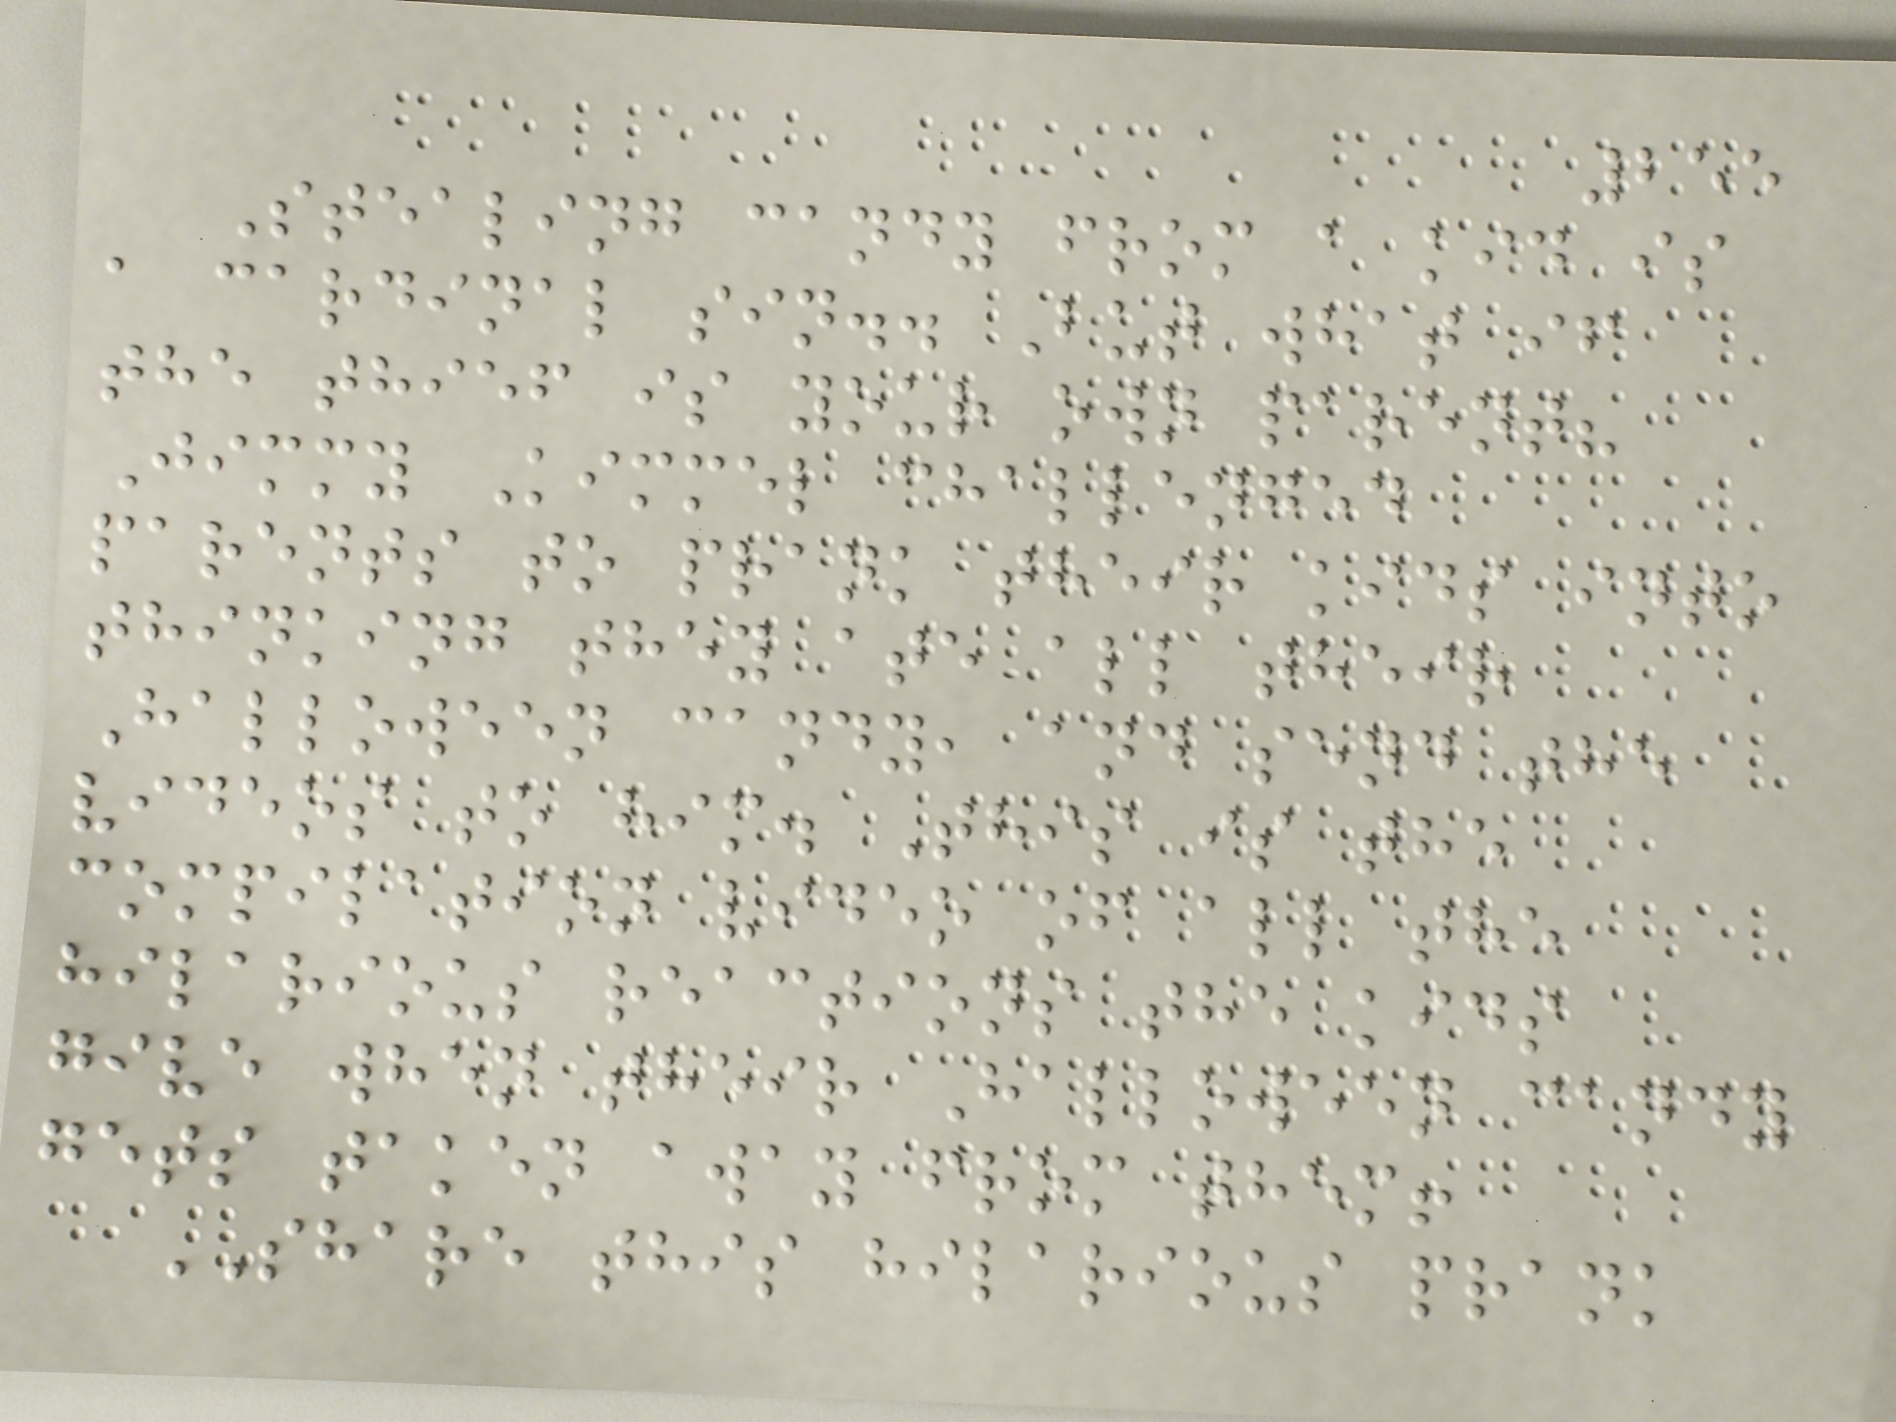255
Stealing candy from a kid is
a cardinal sin.. But what if
the thief is your own parent?
Jimmy Kimmel challenged
parents to prank their kids into
thinking they ate all their
Halloween candy, and send the
videos to him. This is the
compilation video of all the
hilarious reactions the kids
give when their Halloween candy
gets taken away from them!
SHARE this hilarious prank
